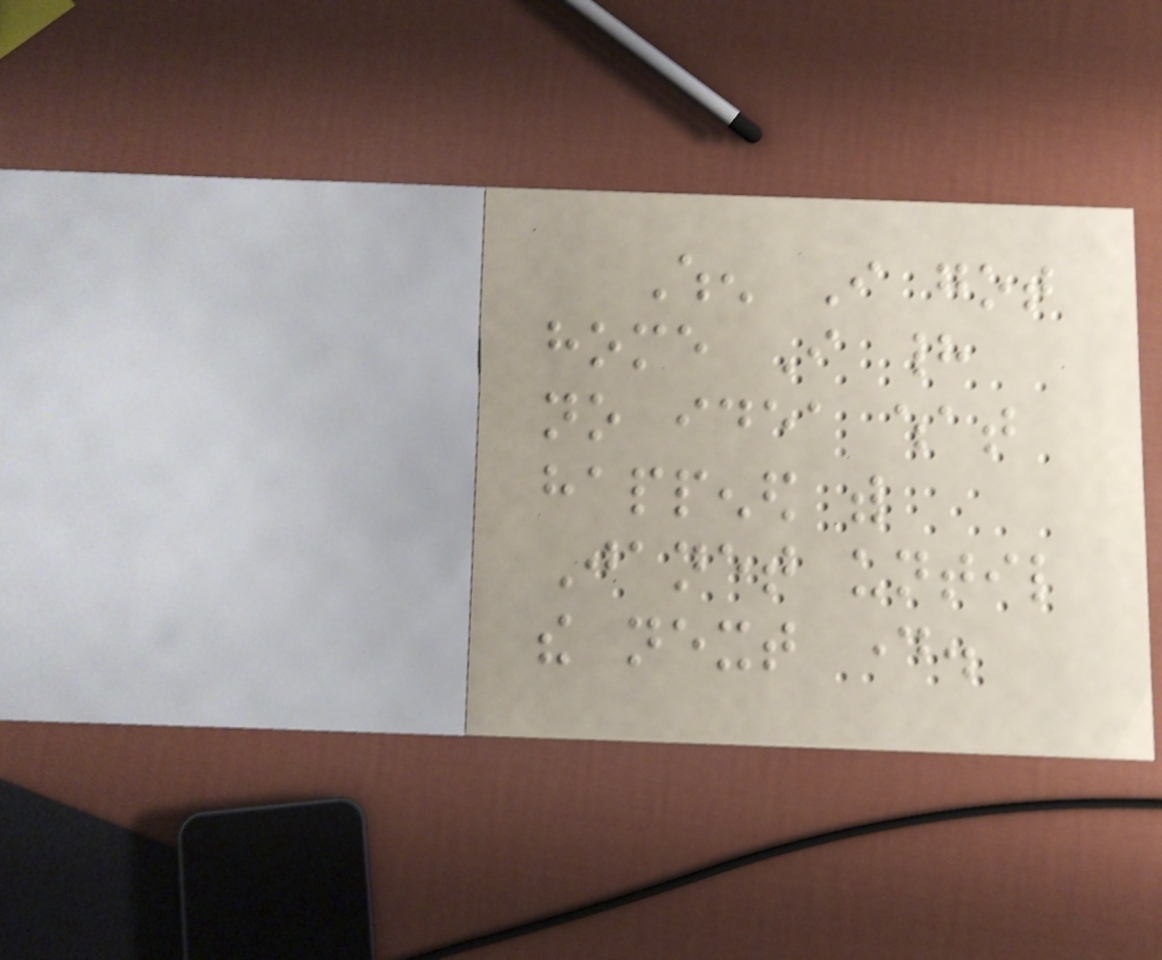When I got
home I had
no idea what
happened with
Janet until
the next day.
